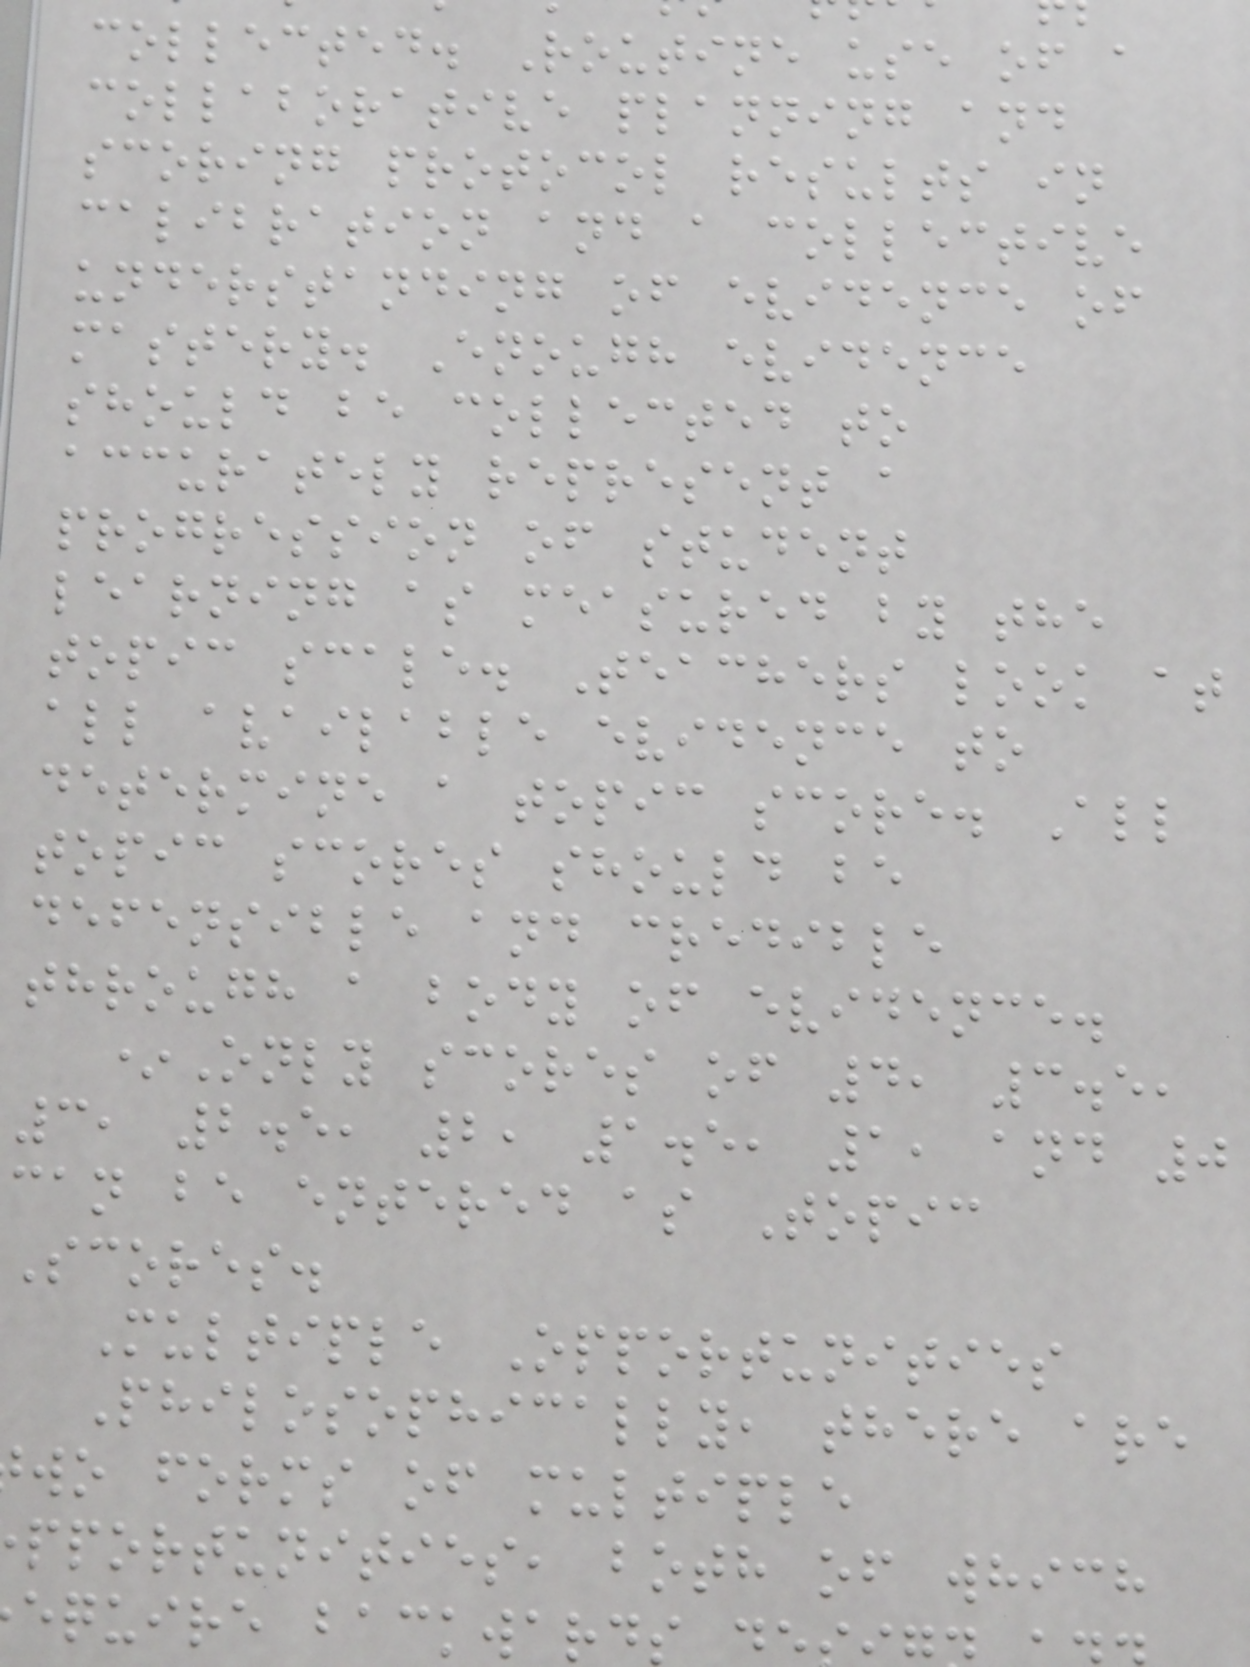collected. Routine use of a
collaborative planning and
scoring protocol results in
calibration and a collective
understanding of evidence of
mastery. Enough evidence
should be collected to
accurately represent a
progression of student
learning as measured by the
topic scale. Teachers look at
all available evidence to
determine a topic score. All
topic scores should be
defensible and credible
through a body of evidence.
*Only scores of 4, 3.5,
3, 2.5, 2, 1.5, 1, and 0
can be entered as Topic
Scores.
Multiple Opportunities
Philosophically, there are
wo forms of multiple
pportunities, both of which
equire backwards
